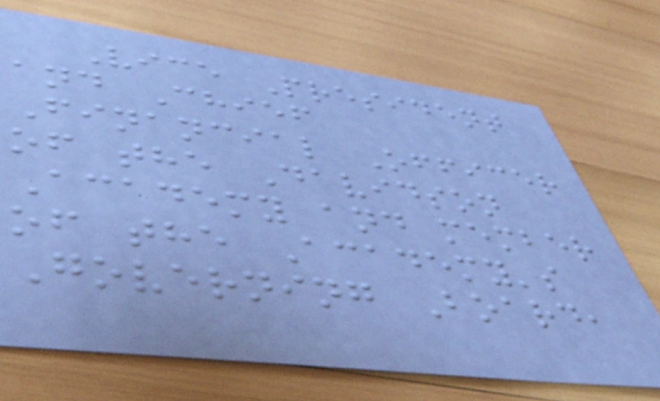Vice President
and Chief
Financial Officer
of the Davidson
Academy and member
of the Academy's
Governing Board,
